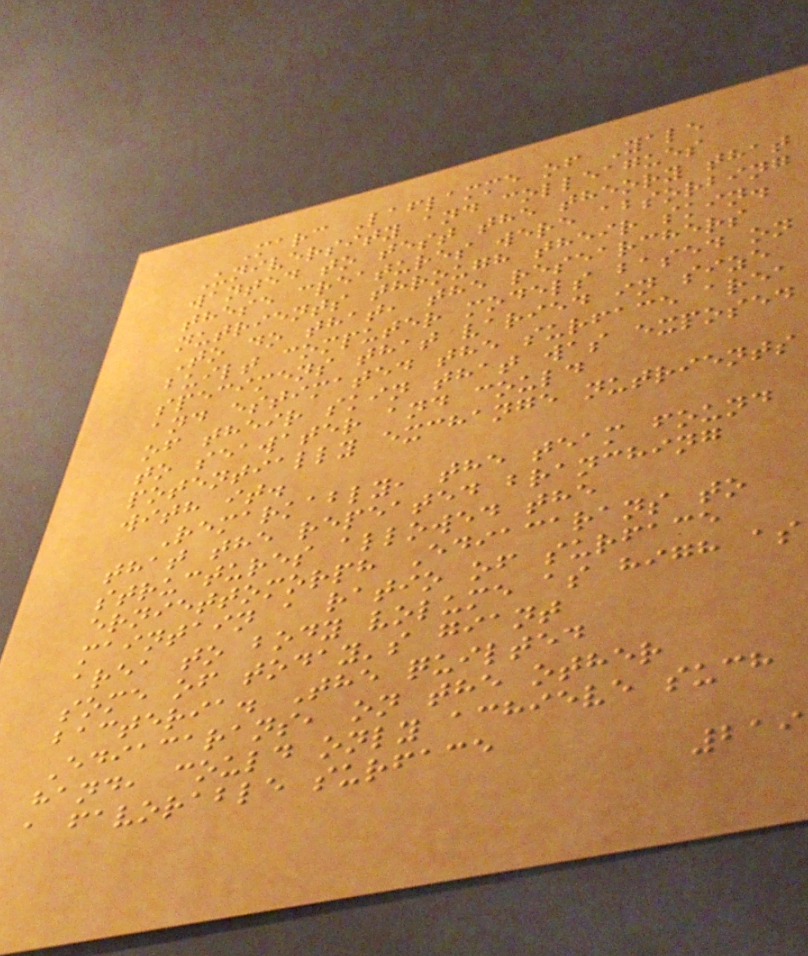Marc Laflamme of Yale
University and colleagues
wanted to test the theory that
these creatures were absorbing
nutrients through their skin.
To do that, the researchers
built computer models based on
specimens that varied in size
and estimated the surface area
of their skin that was exposed
to seawater and could
potentially exchange nutrients
with it.
Remarkably, the team found
that the repeated branching
structures allowed the
erniettomorph Ediacarans to
maintain a ratio of surface
area to body volume as high as
some of today's giant
bacteria. The quilted
Ediacarans, on the other
hand, could only achieve such
a favorable surface
219
